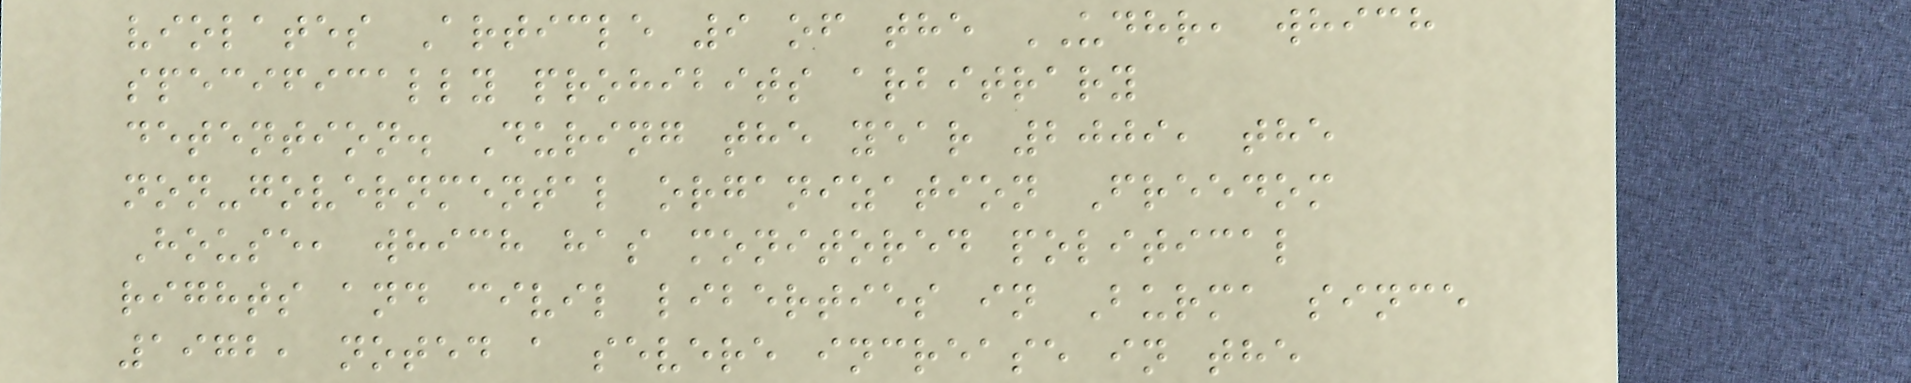violates Article 9 of the UDHR, which
specifically prohibits arbitrary
detention. During the year 2009, the
non-governmental organization Freedom
House, which has monitored political
rights and civil liberties in Burma since
1972, noted a severe increase in the
